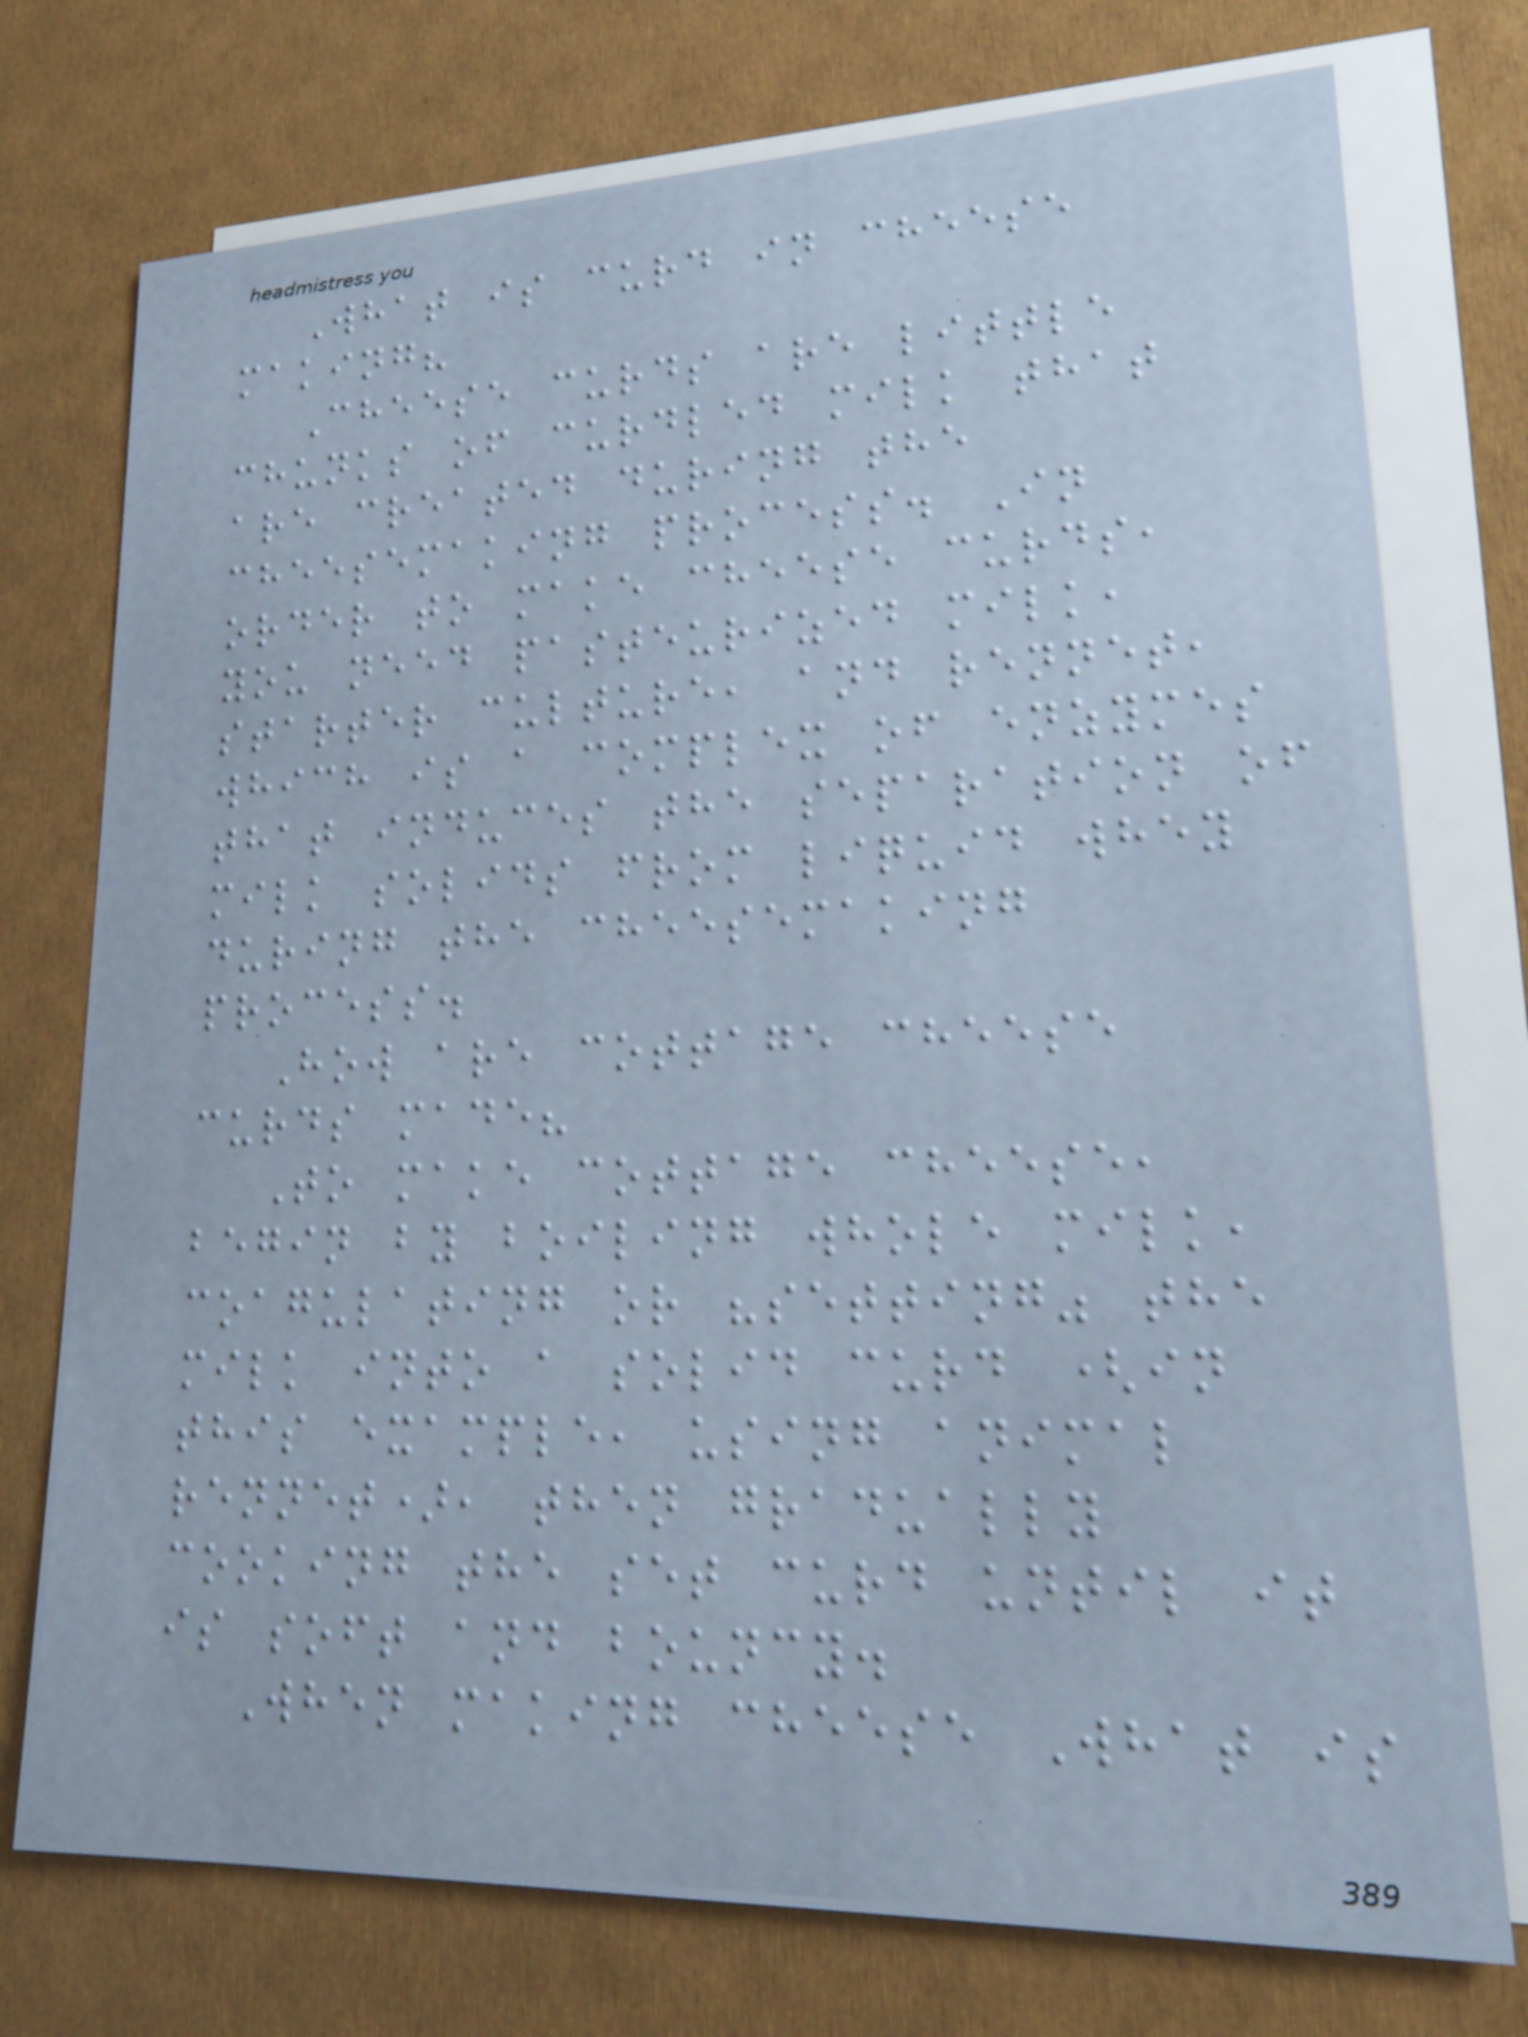What is curd in cheese
making?
Cheese curds are little
chunks of curdled milk that
are created during the
cheesemaking process. In
order to make cheese curds,
you need pasteurized milk,
starter culture, and rennet,
which is a complex of enzymes
that induces the separation of
milk solids from liquid whey
during the cheesemaking
process.
How are cottage cheese
curds made?
To make cottage cheese,
begin by boiling whole milk,
coagulating or "setting" the
milk into a solid curd (in
this example, using animal
rennet), then gradually
cooking the set curd until it
is soft and bouncy.
When making cheese What is
